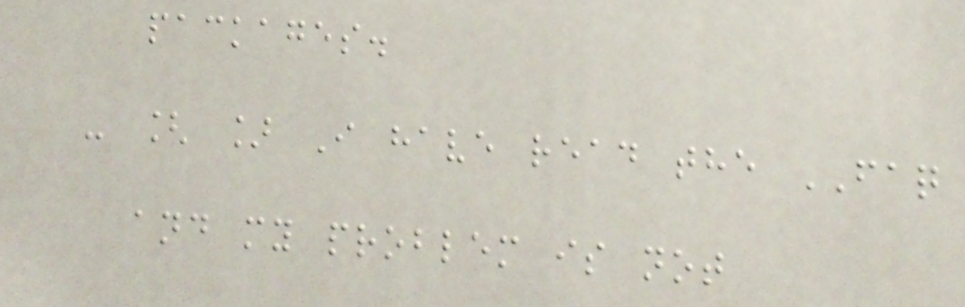packages.
- [ ] I have read the FAQ
and my problem is not
